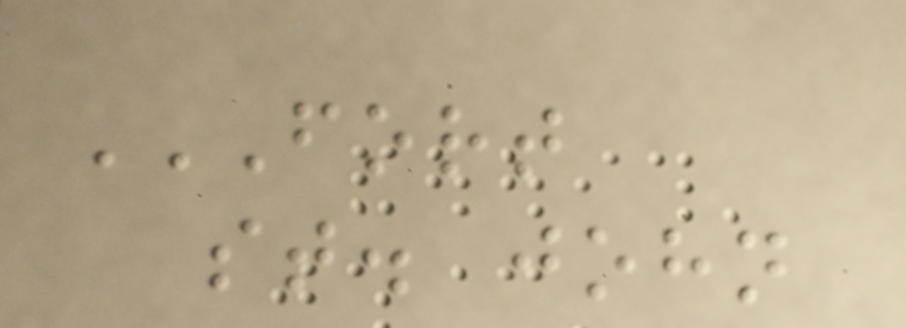FORT
ST. JOHN
